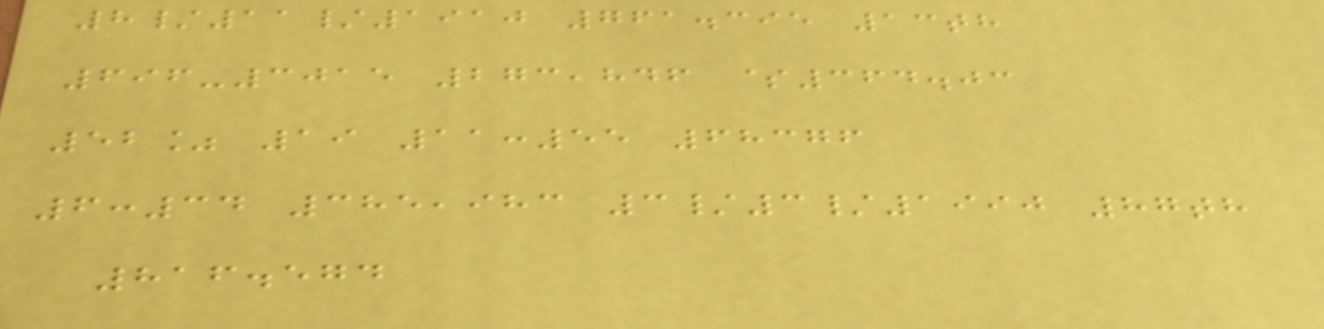8/11/1910 761.395 13th
696-3015 273,846 $364.03
52% 19 11:55 68376
6:34 385,983 3/3/1990 87th
816.574
